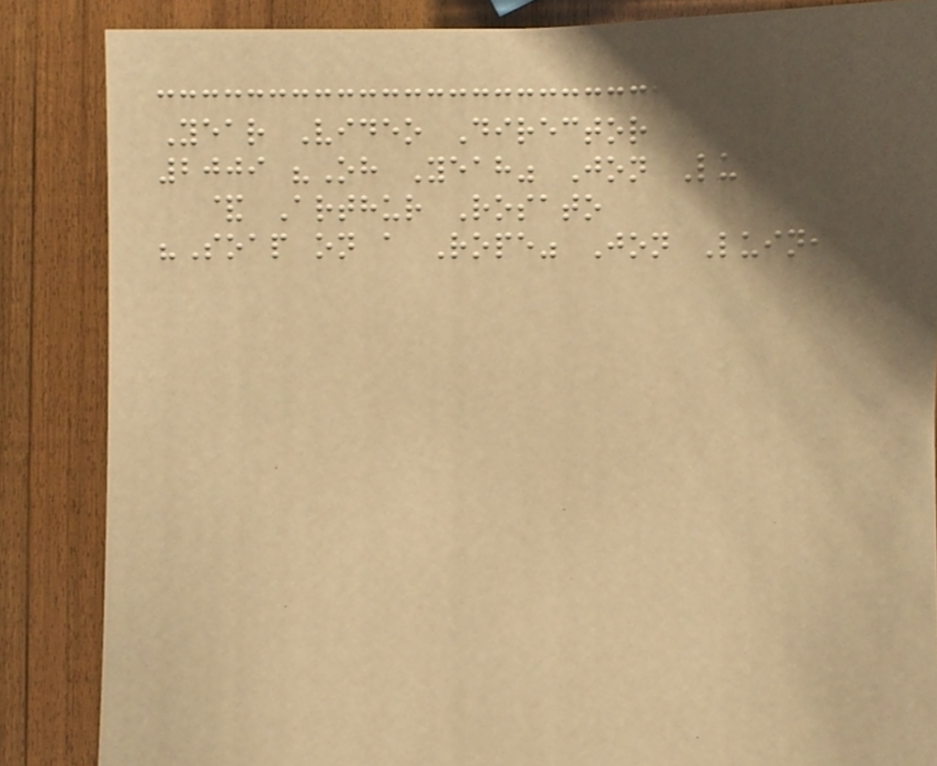Year Video Director
2009 "Oh Yeah" Jon Luini
& Arthur Rosato
"Soap on a Rope" Jon Luini
